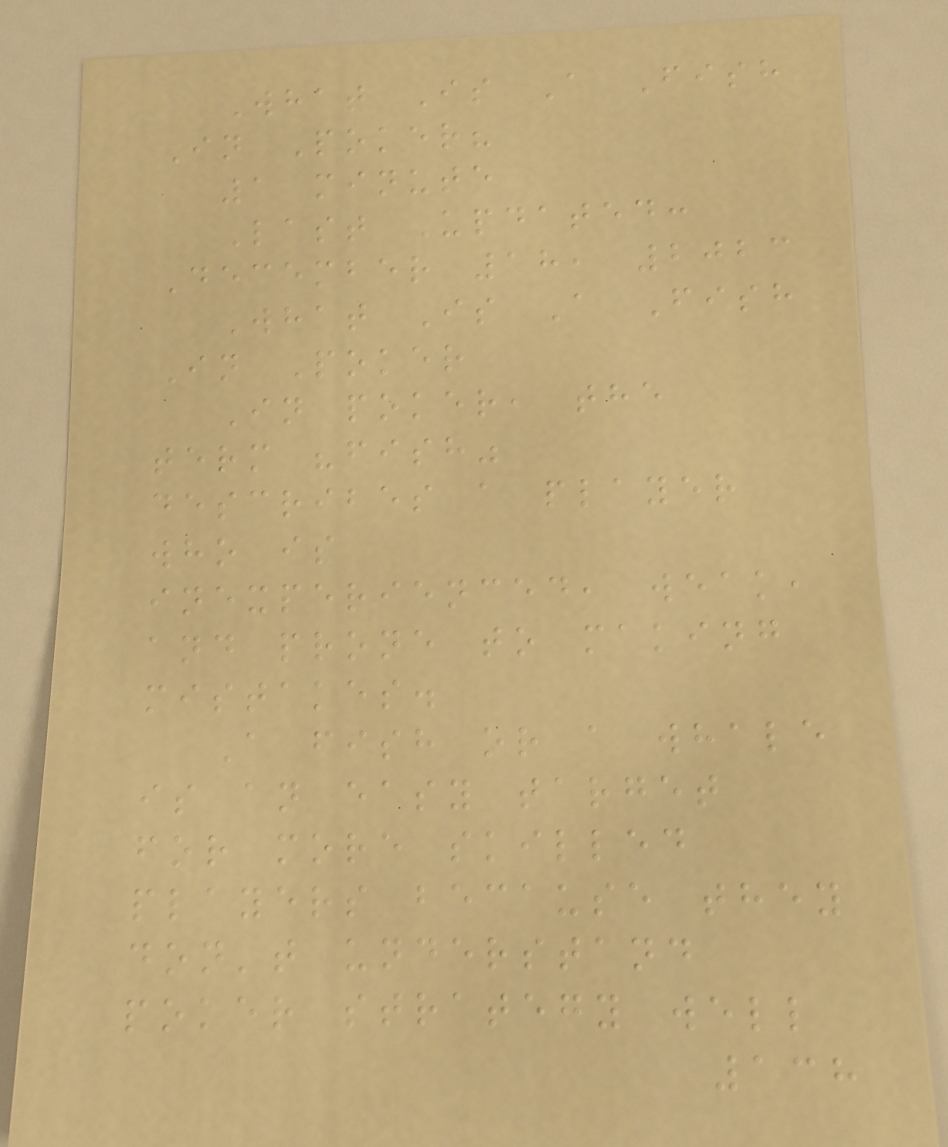What Is A Fish
In Poker?
1 minute
Last Updated:
December 18, 2023
What Is A Fish
In Poker
In poker, the
term "fish"
describes a player
who is
inexperienced, weak,
and prone to making
mistakes.
A fish or a whale
is an easy target
for more skilled
players because they
don't understand
poker strategy well
138
